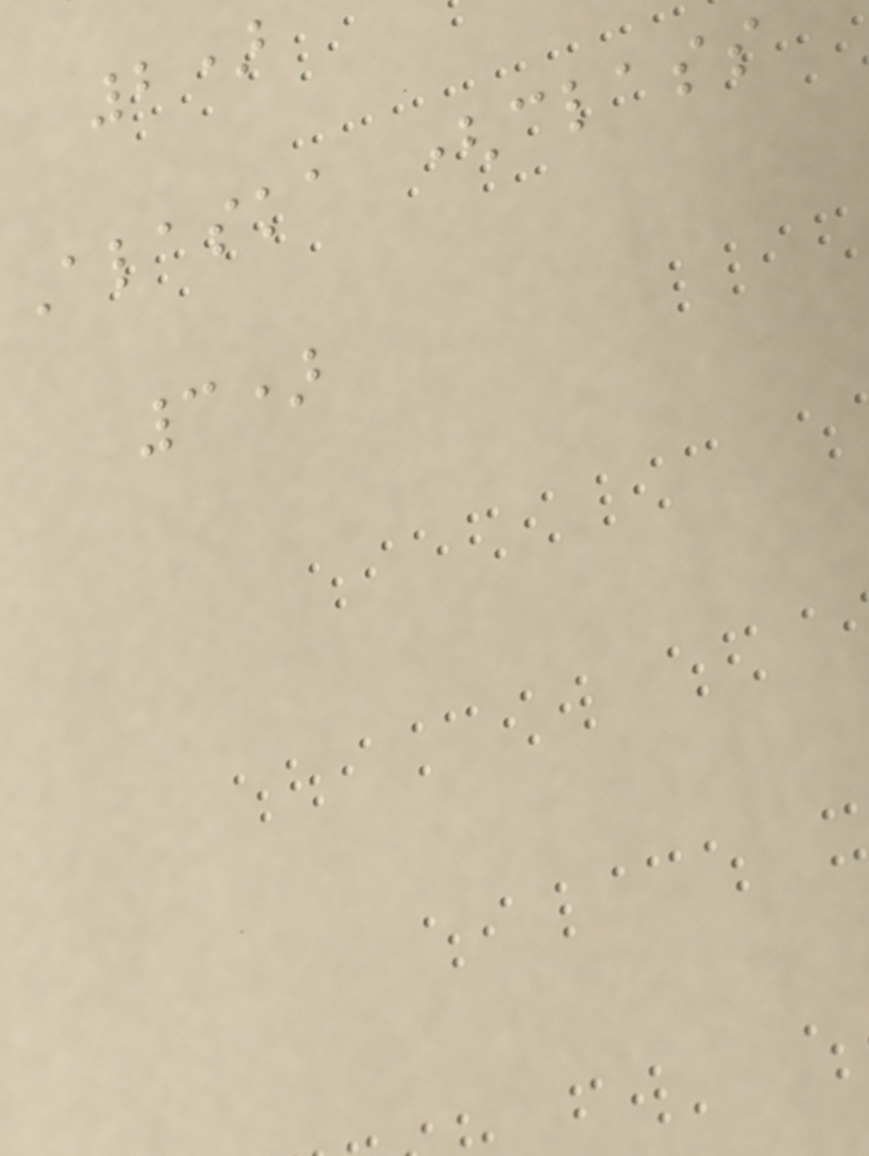2)
Alaska (class
3)
